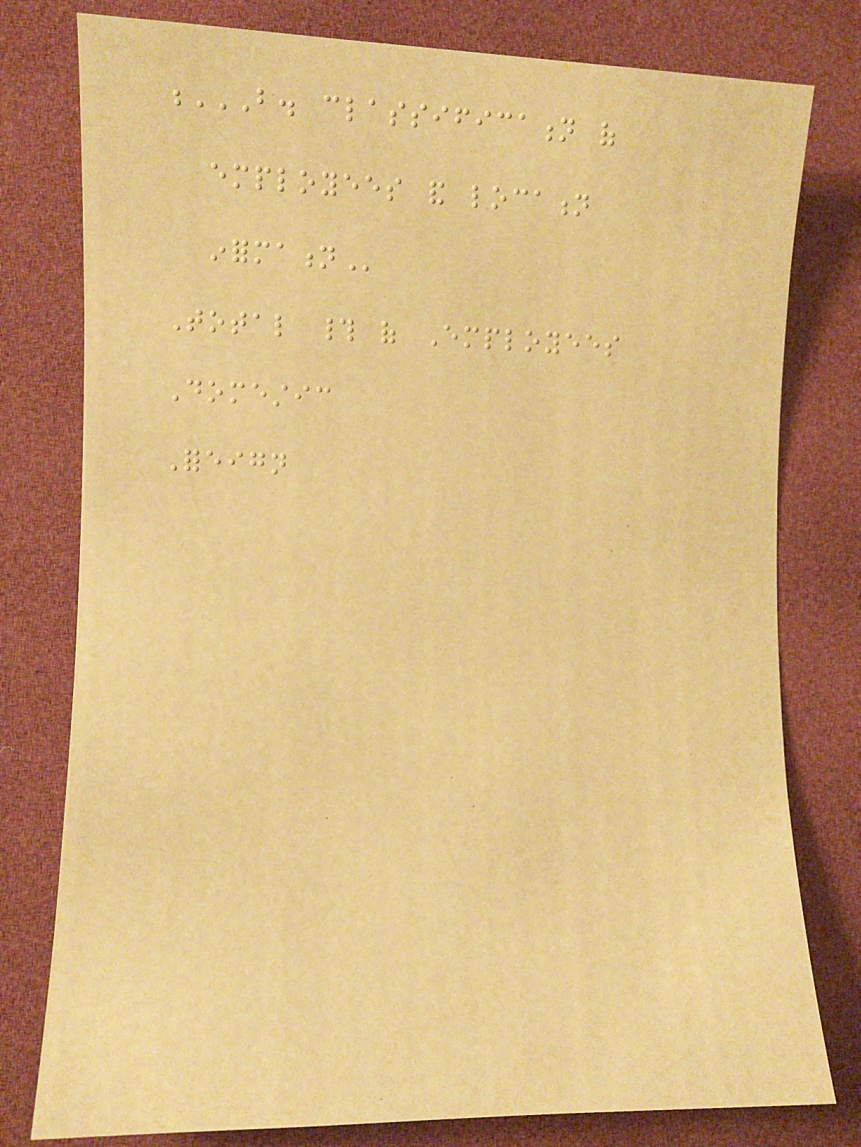B. CLASSIFICATION OF
EMPLOYEES AND LOCATION
INFORMATION
Total # of Employees
Domestic
Foreign
